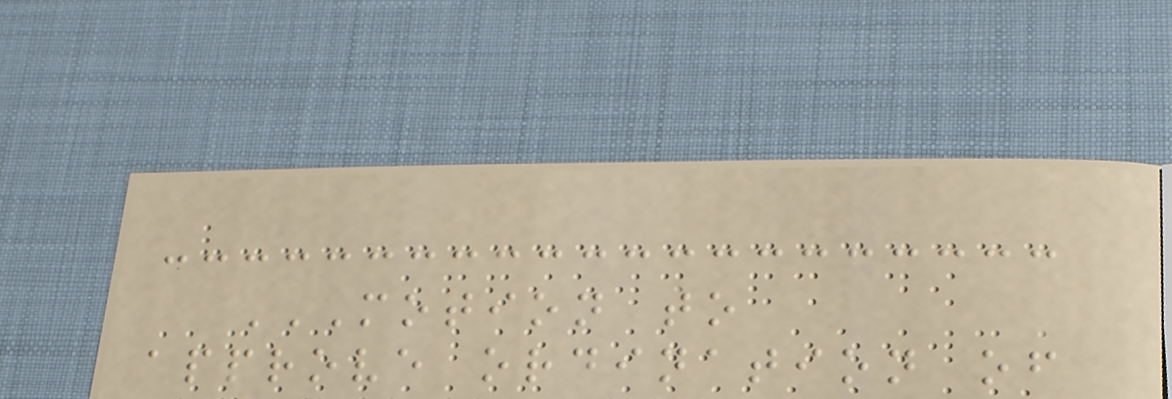MOTION TO
APPROVE ORDINATION OF
